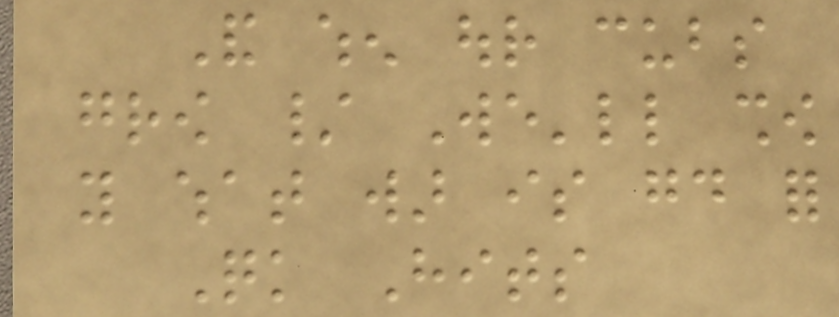And when our cubs
grow / We'll show
you what war is good for
Quick Hits
